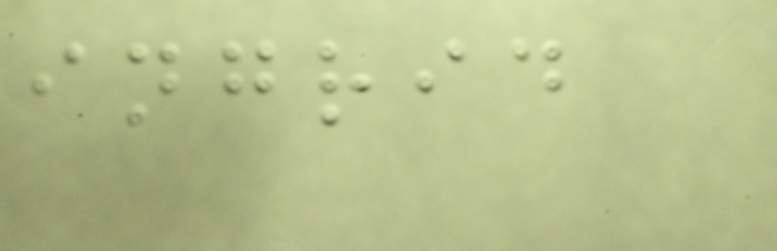ingrid
